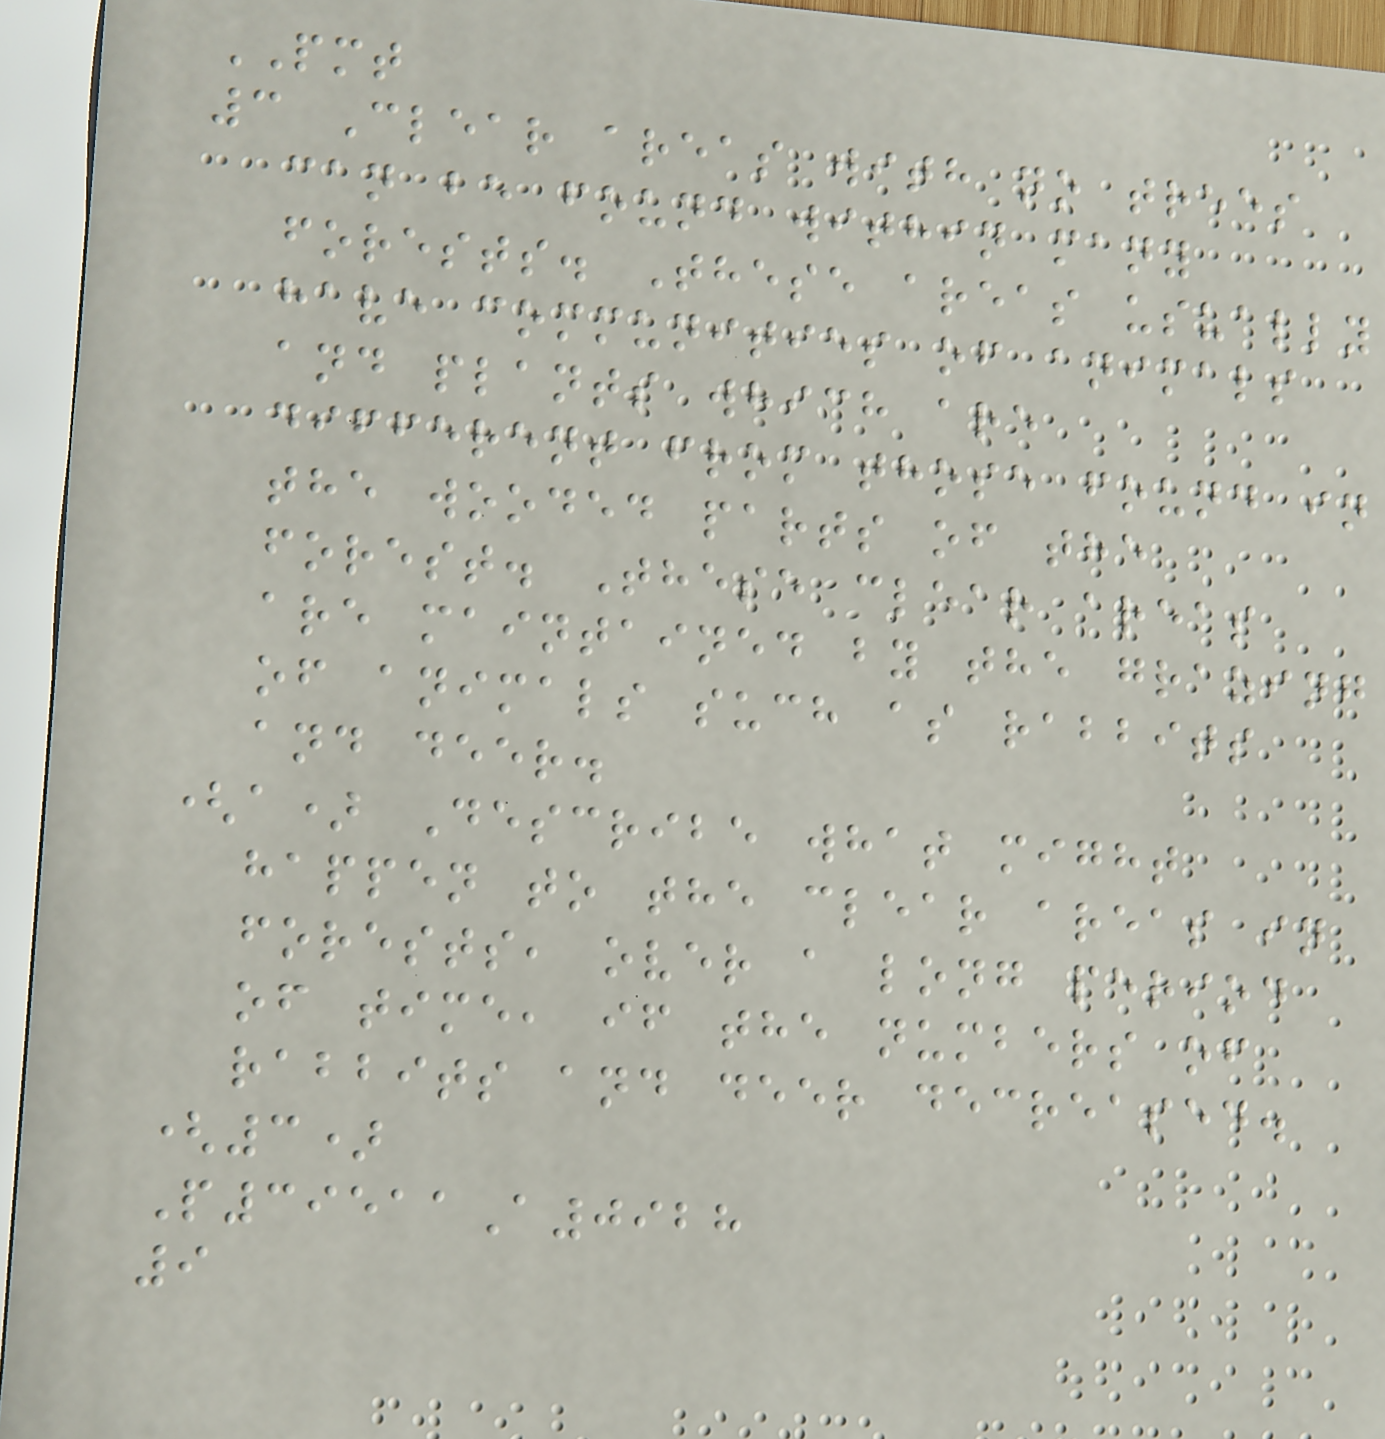PMT
3 Clear areas with no trees
can be found within many
forests. These areas usually
have communities of animals
and plants which are
different from those found in
the wooded parts of the
forest. These clear areas
are maintained by the grazing
of animals such as rabbits
and deer.
(a) Describe what might
happen to the clear areas in
forests, over a long period
of time, if the numbers of
rabbits and deer decreased.
(3)
P39511A0928
9
